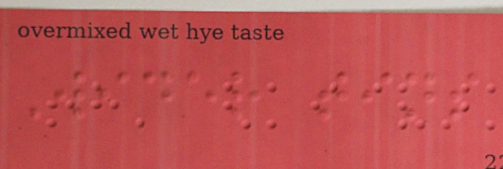Wider tins
